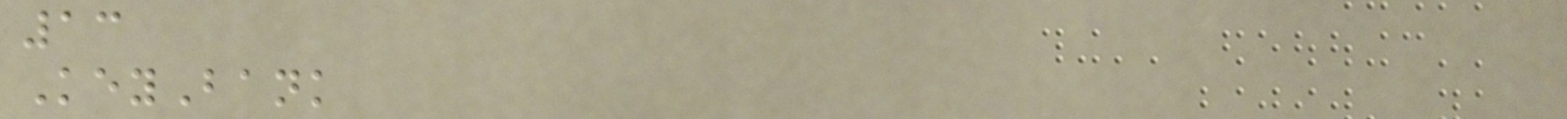13
KeyBank
